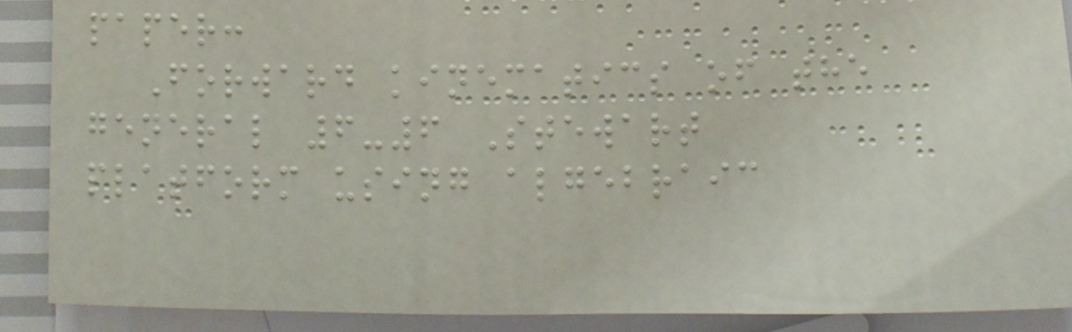paper:
Forward kinematics of the
general 6-6 Stewart
platform using algebraic
